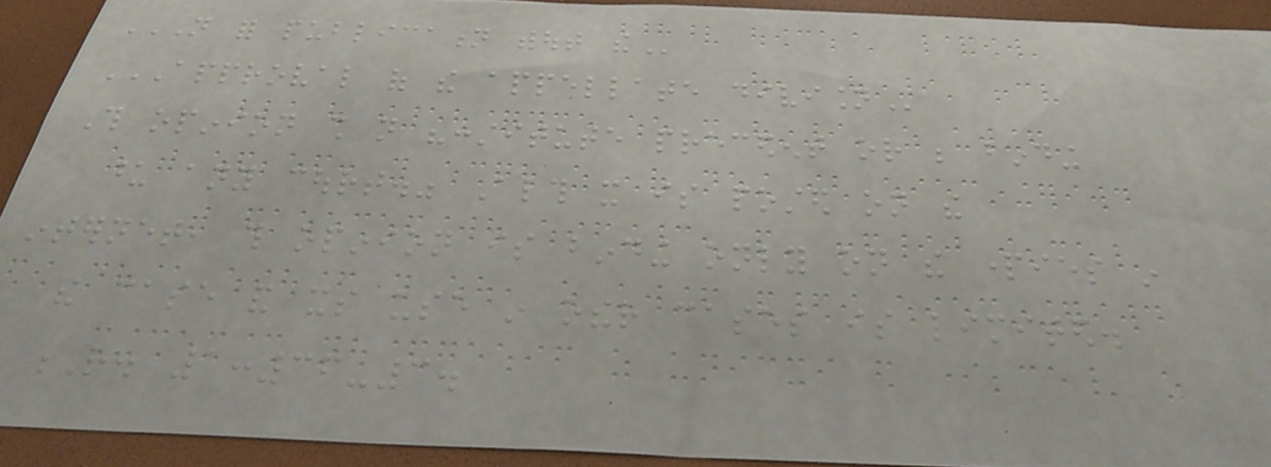NOT FOR PUBLICATION WITHOUT THE
APPROVAL OF THE APPELLATE DIVISION
This opinion shall not "constitute precedent or be binding
upon any court." Although it is posted on the
internet, this opinion is binding only on the parties in
the case and its use in other cases is limited.
R. 1:36-3.
